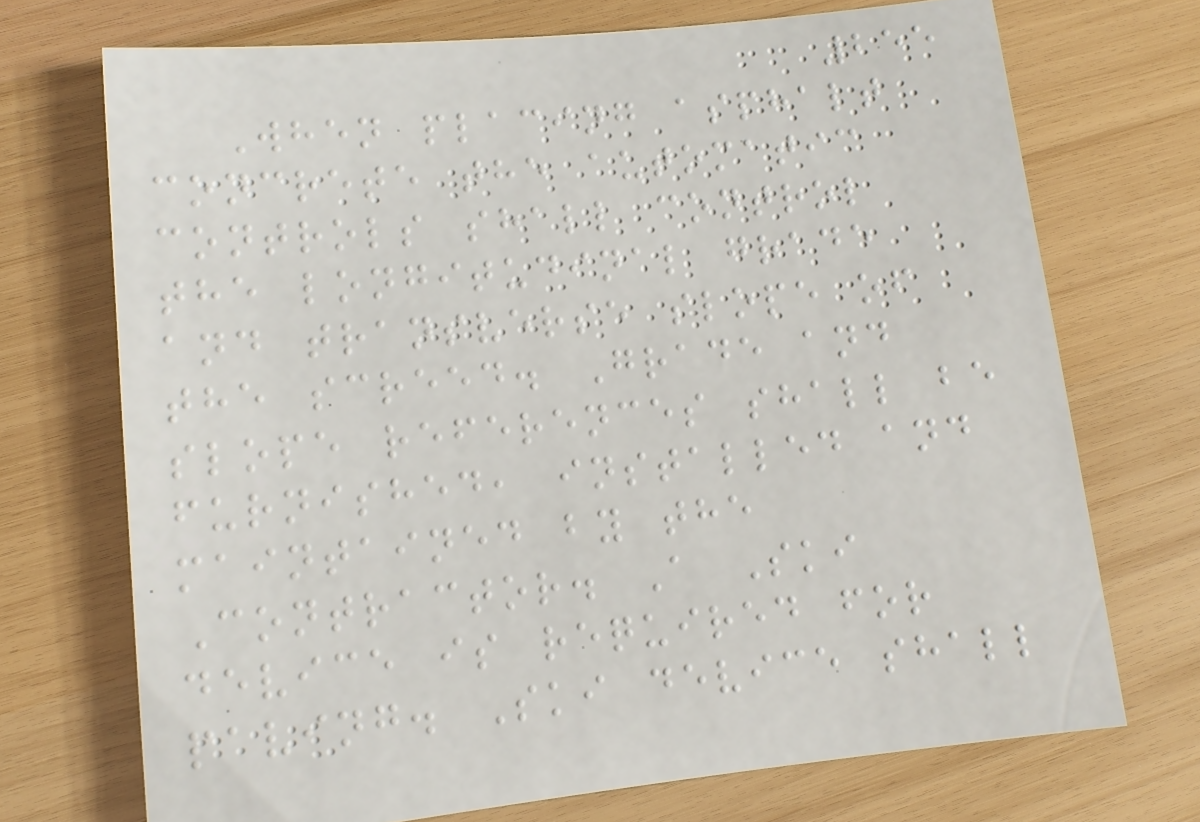255
When placing asphalt
concrete the automatic
controls shall control
the longitudinal grade
and transverse slope of
the screed. Grade and
slope references shall be
furnished, installed and
maintained by the
Contractor. A Ski
device is required for
paving. Ski device shall
